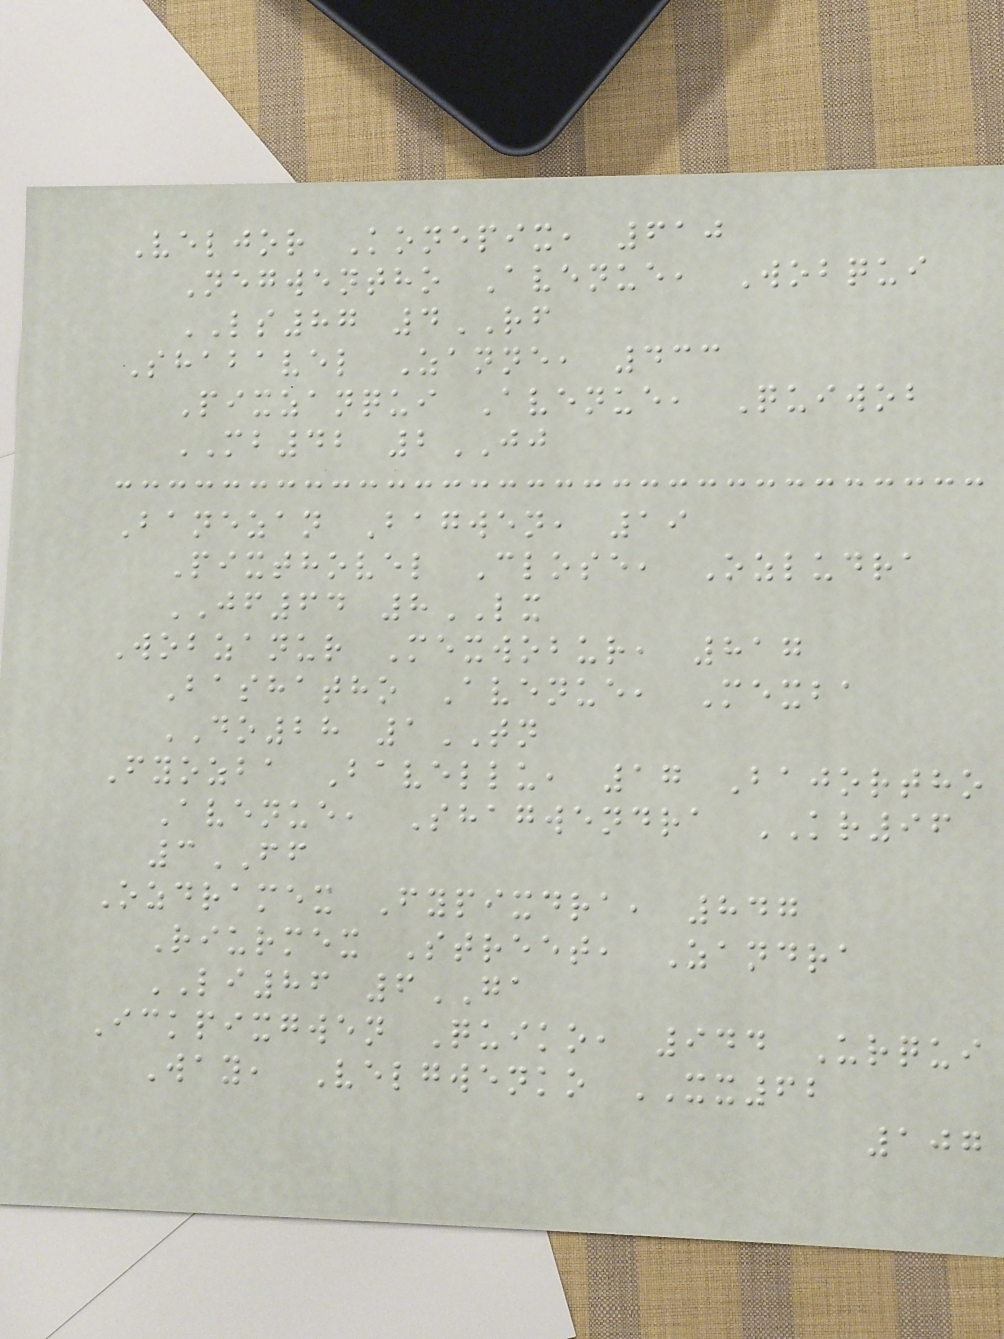Veljor Konepix, 610
Negwentho Avenue, Wobqui
LS87 4RF
Shabavel Zanne, 433
Pixzanqui Avenue, Quiwob
MB42 2JJ
Banezan Bagwen, 19
Pixthovel Close, Ozludra
JF64 8LX
Wobzanur Mexwobur, 817
Bashatho Avenue, Mexba
DO28 1TN
Fyozba Bavellu, 17 Bajortho
Avenue, Shagwendra KR96
3FF
Ozdramex Fypixdra, 847
Riurmex Street, Zandra
LI86 6GA
Ickpixgwen Quiko, 944 Urqui
Way, Velgwenko XX62
107
